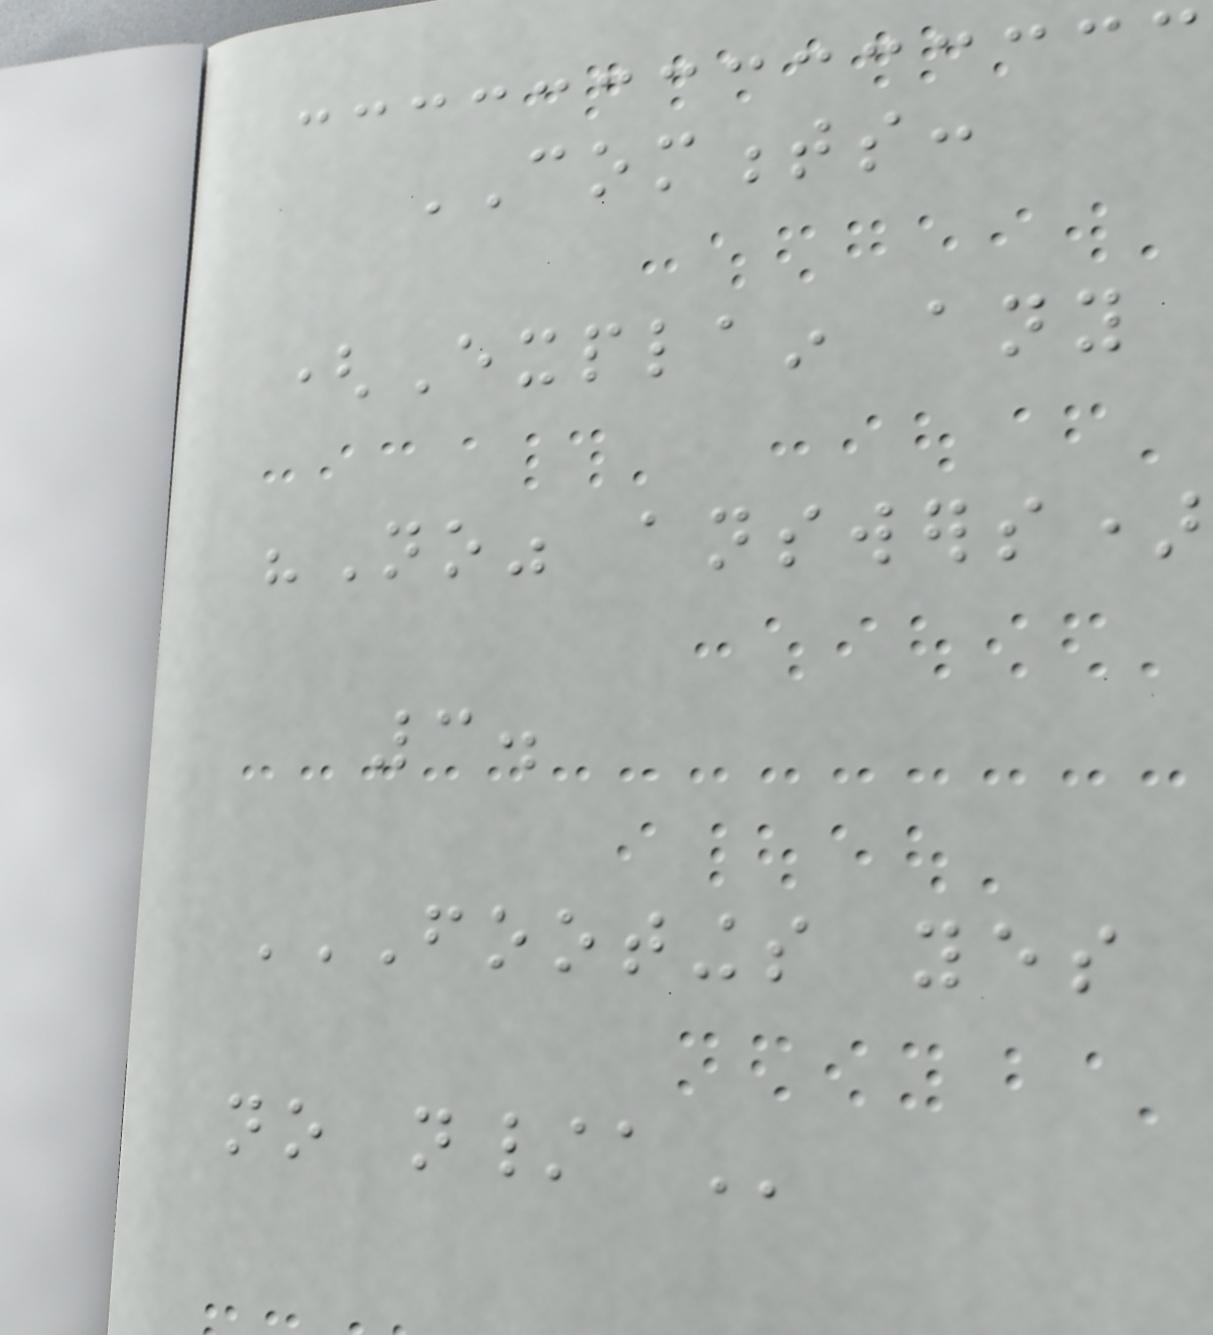COMMENTS:
(Explain any
"No" answers)
3.
FOOTINGS YES
NO N/A
